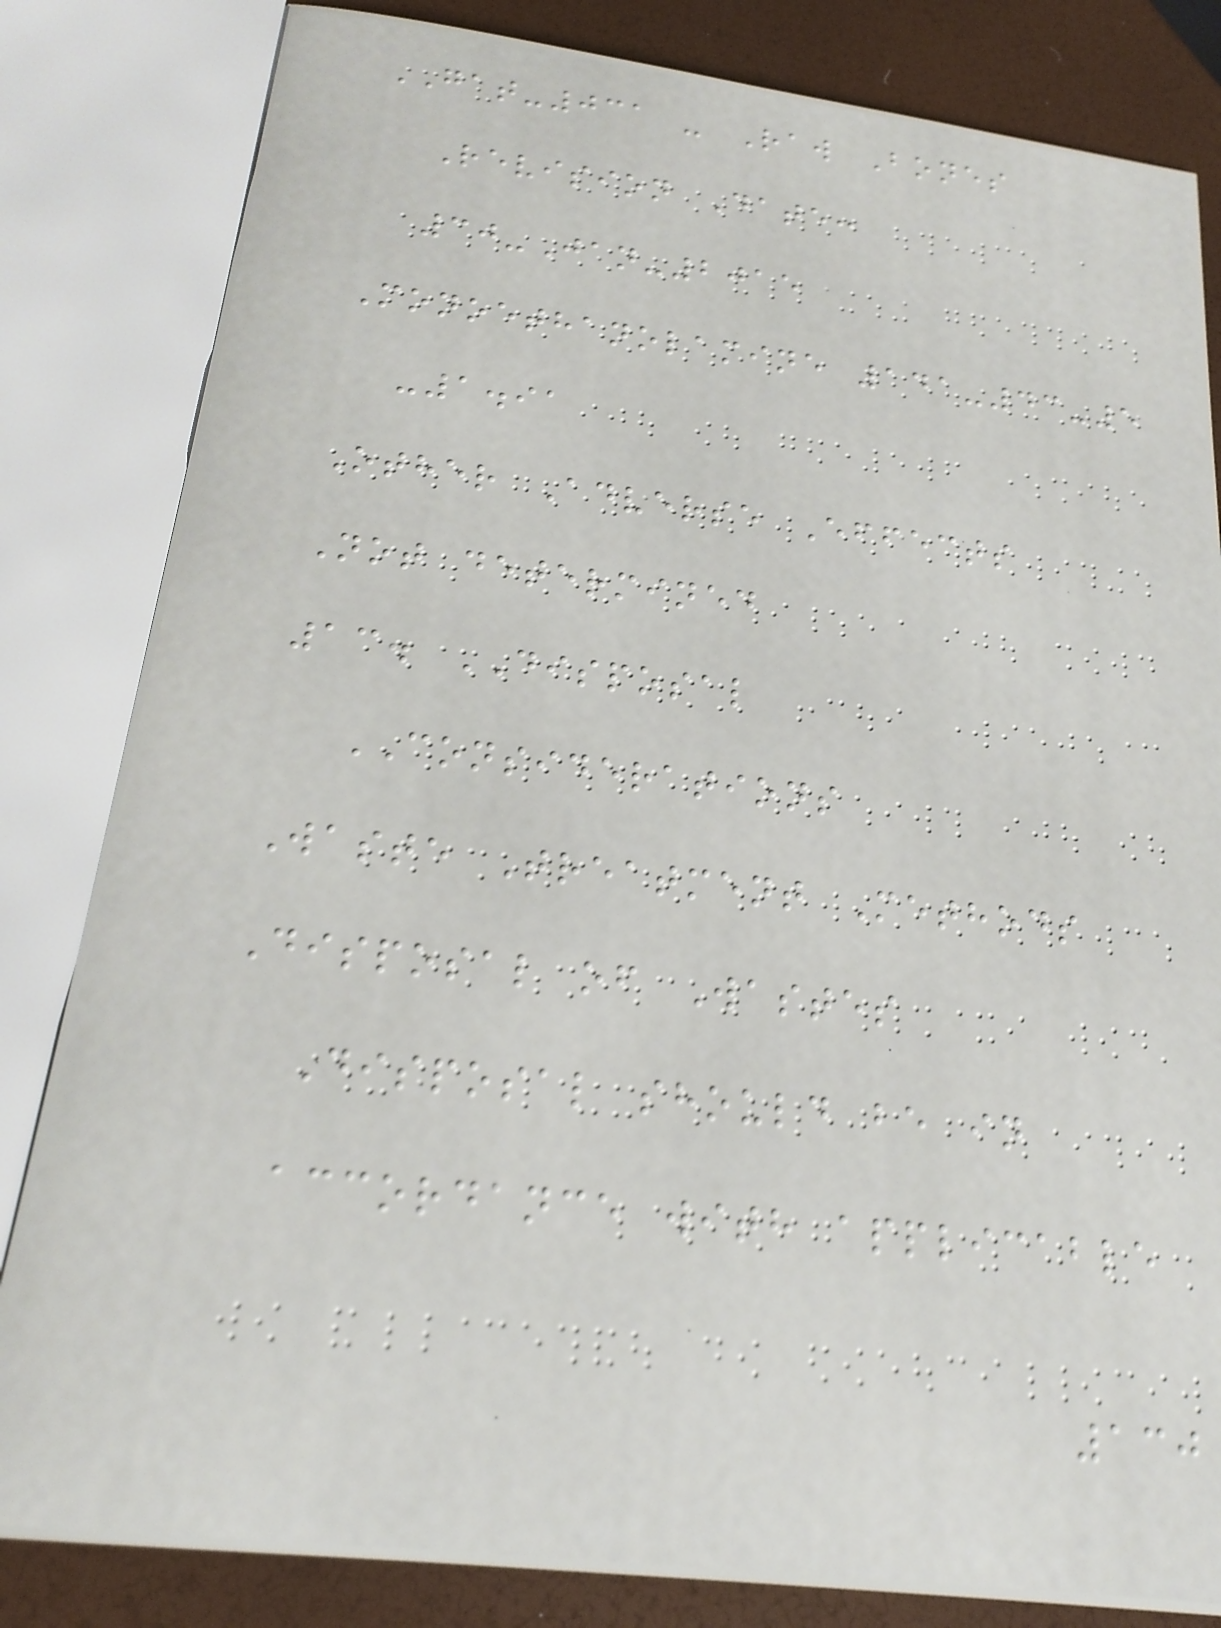GAT-031 - Raw Bones
Revision Date:
30-Jan-2015
Monoethanolamine 141-43-5
-1.91
Other Adverse Effects
Not determined
13. DISPOSAL
CONSIDERATIONS
Waste Treatment Methods
Disposal of Wastes
Disposal should be in
accordance with applicable
130
